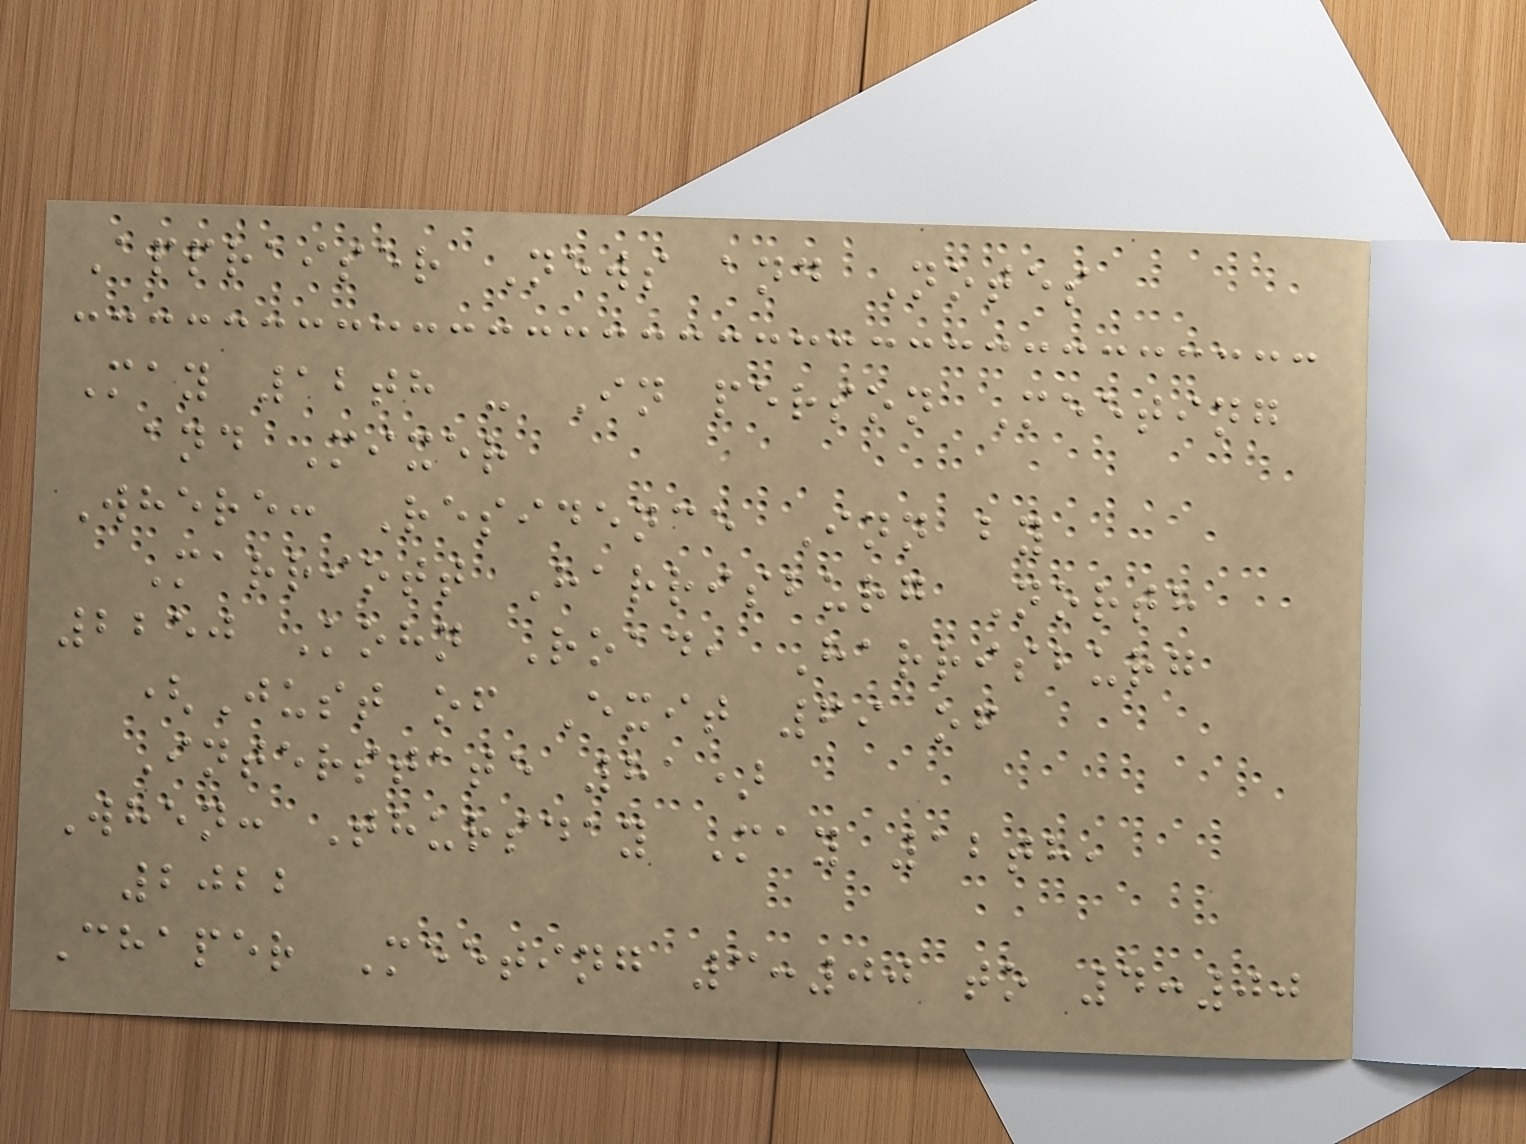Appraiser News and Notes
May 12th - In person Meeting
and Mixer
Where: Residence Inn by
Marriott Harrisburg North
2250 Kohn Road, Harrisburg
(Just of Exit 69 of
Interstate 81)
When: Thursday May 12th,
2022
Chaper Meeting 3:00 to 4:00
